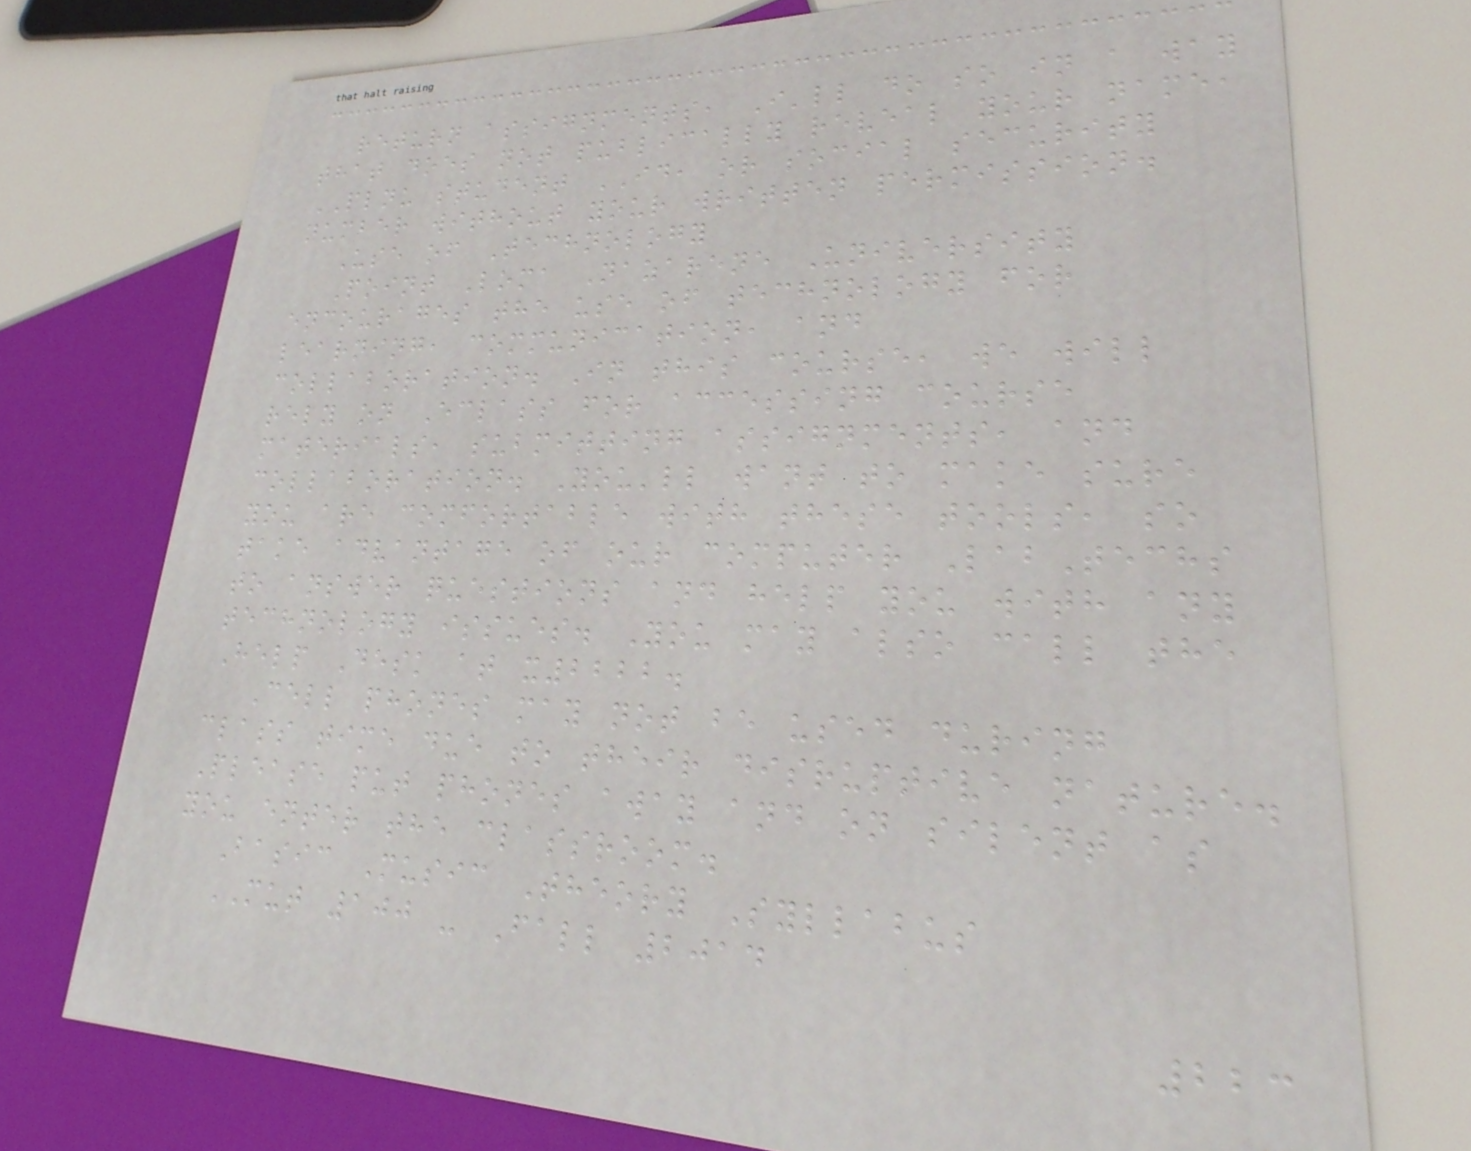return assignments, I'll do so in a way
that does not publically reveal your name,
PLNU student ID, or social security
number without your written permission.
Use of Technology
Point Loma Nazarene University
encourages the use of technology for
learning, communication, and
collaboration. In this course, we will
rely on Eclass for accessing course
materials, submitting assignments, and
collaboration. You'll want to make sure
you are comfortable with these tools, so
take advantage of our computer LabTechs
to answer questions and help you with any
technology issues. You may also call the
Help Desk at x2222.
Cell phones may not be used during
class time due to their disruptive nature.
Please put phones away and on silent as
you enter the classroom.
Basic Music Theory Syllabus
MUT 100 - Fall 2014
223
